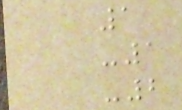1
-1
-2
